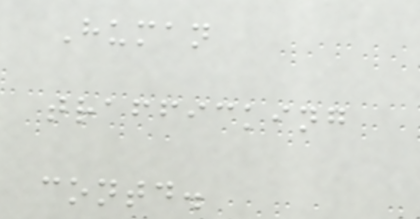Human
trafficking
contd.
